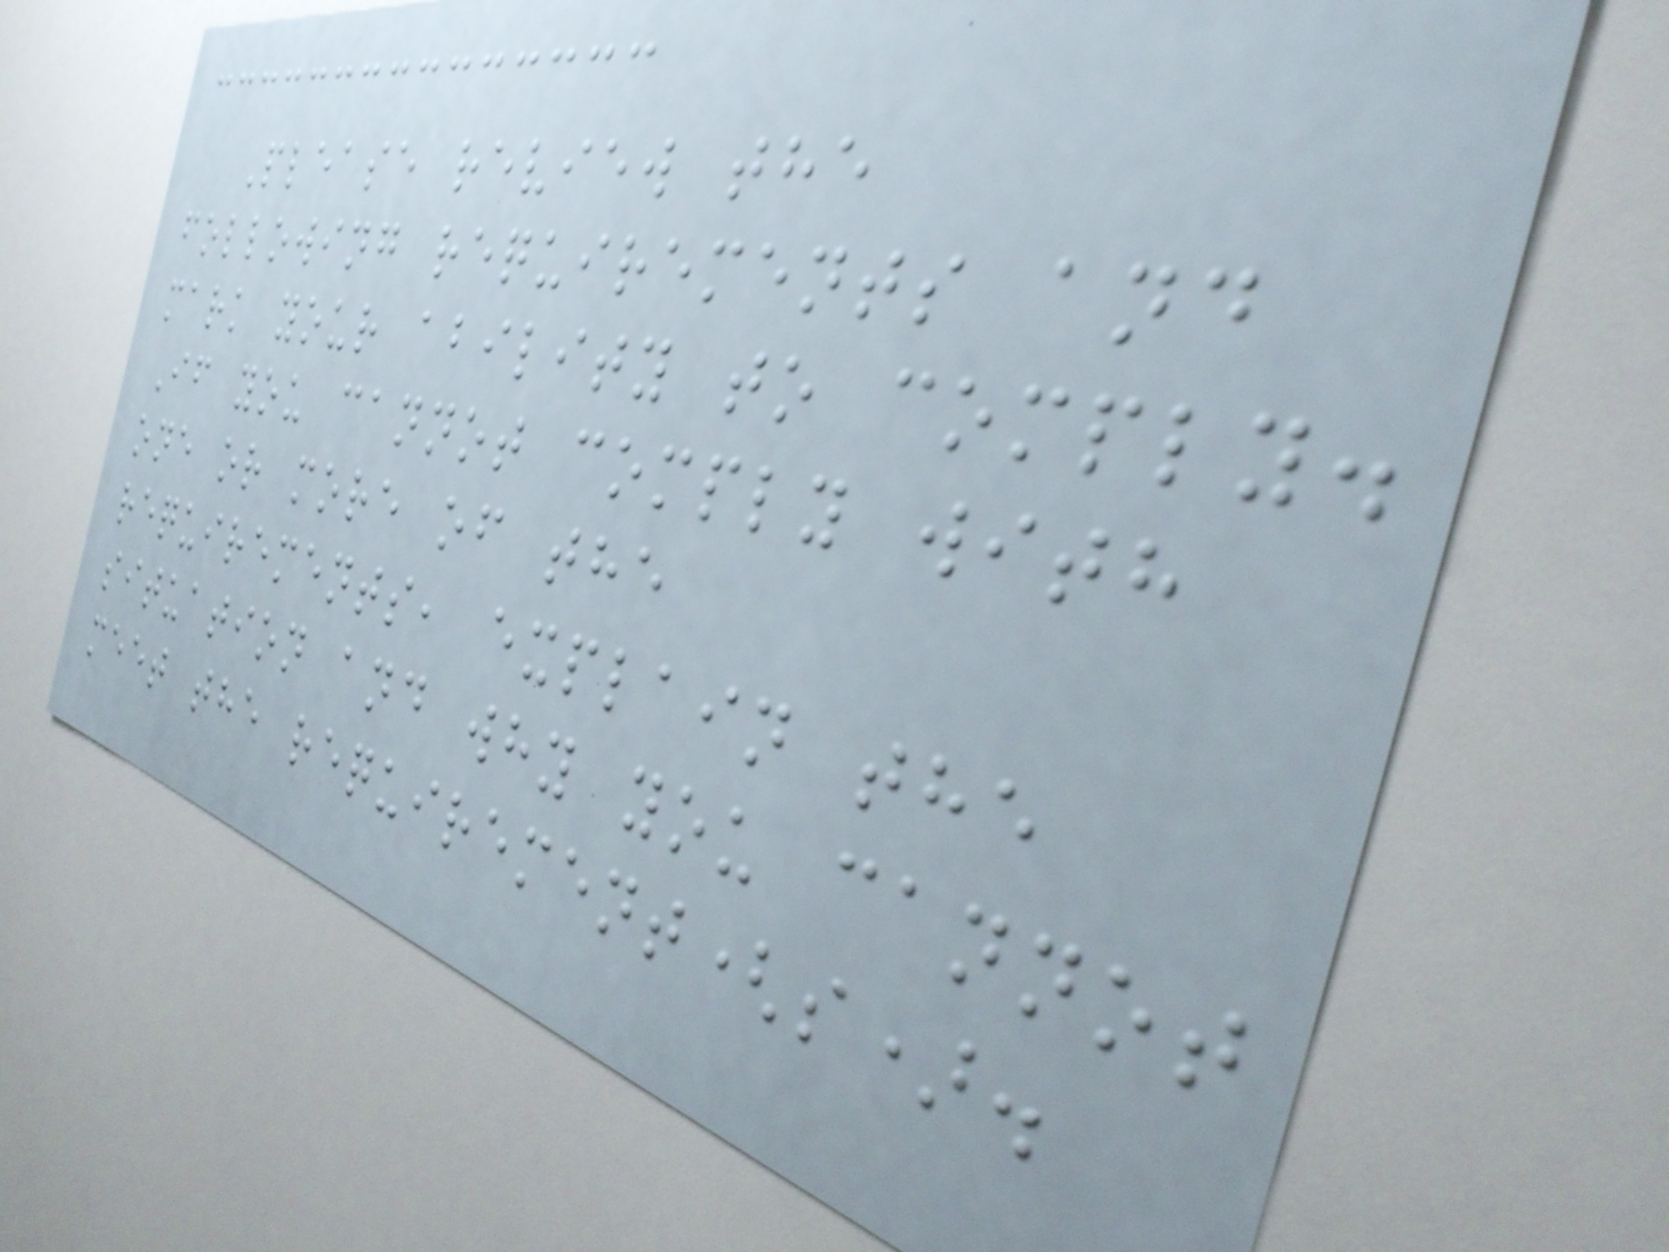Please review the
following requirements and
mark your ability to comply.
If you cannot comply with
one or more of the
requirements, explain the
situation and why you cannot
meet the requirement(s).
